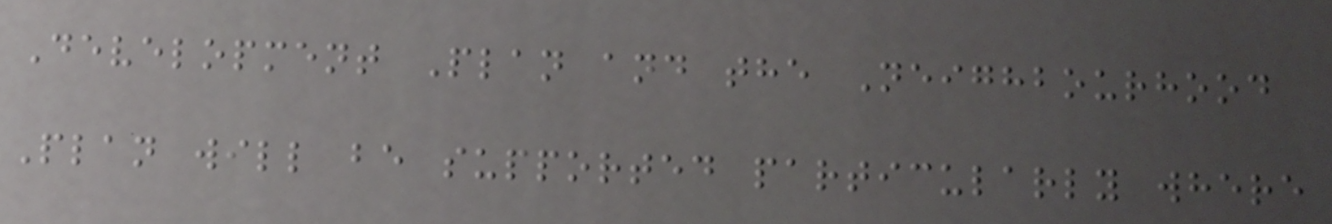Development Plan and the Neighbourhood
Plan will be supported particularly where
